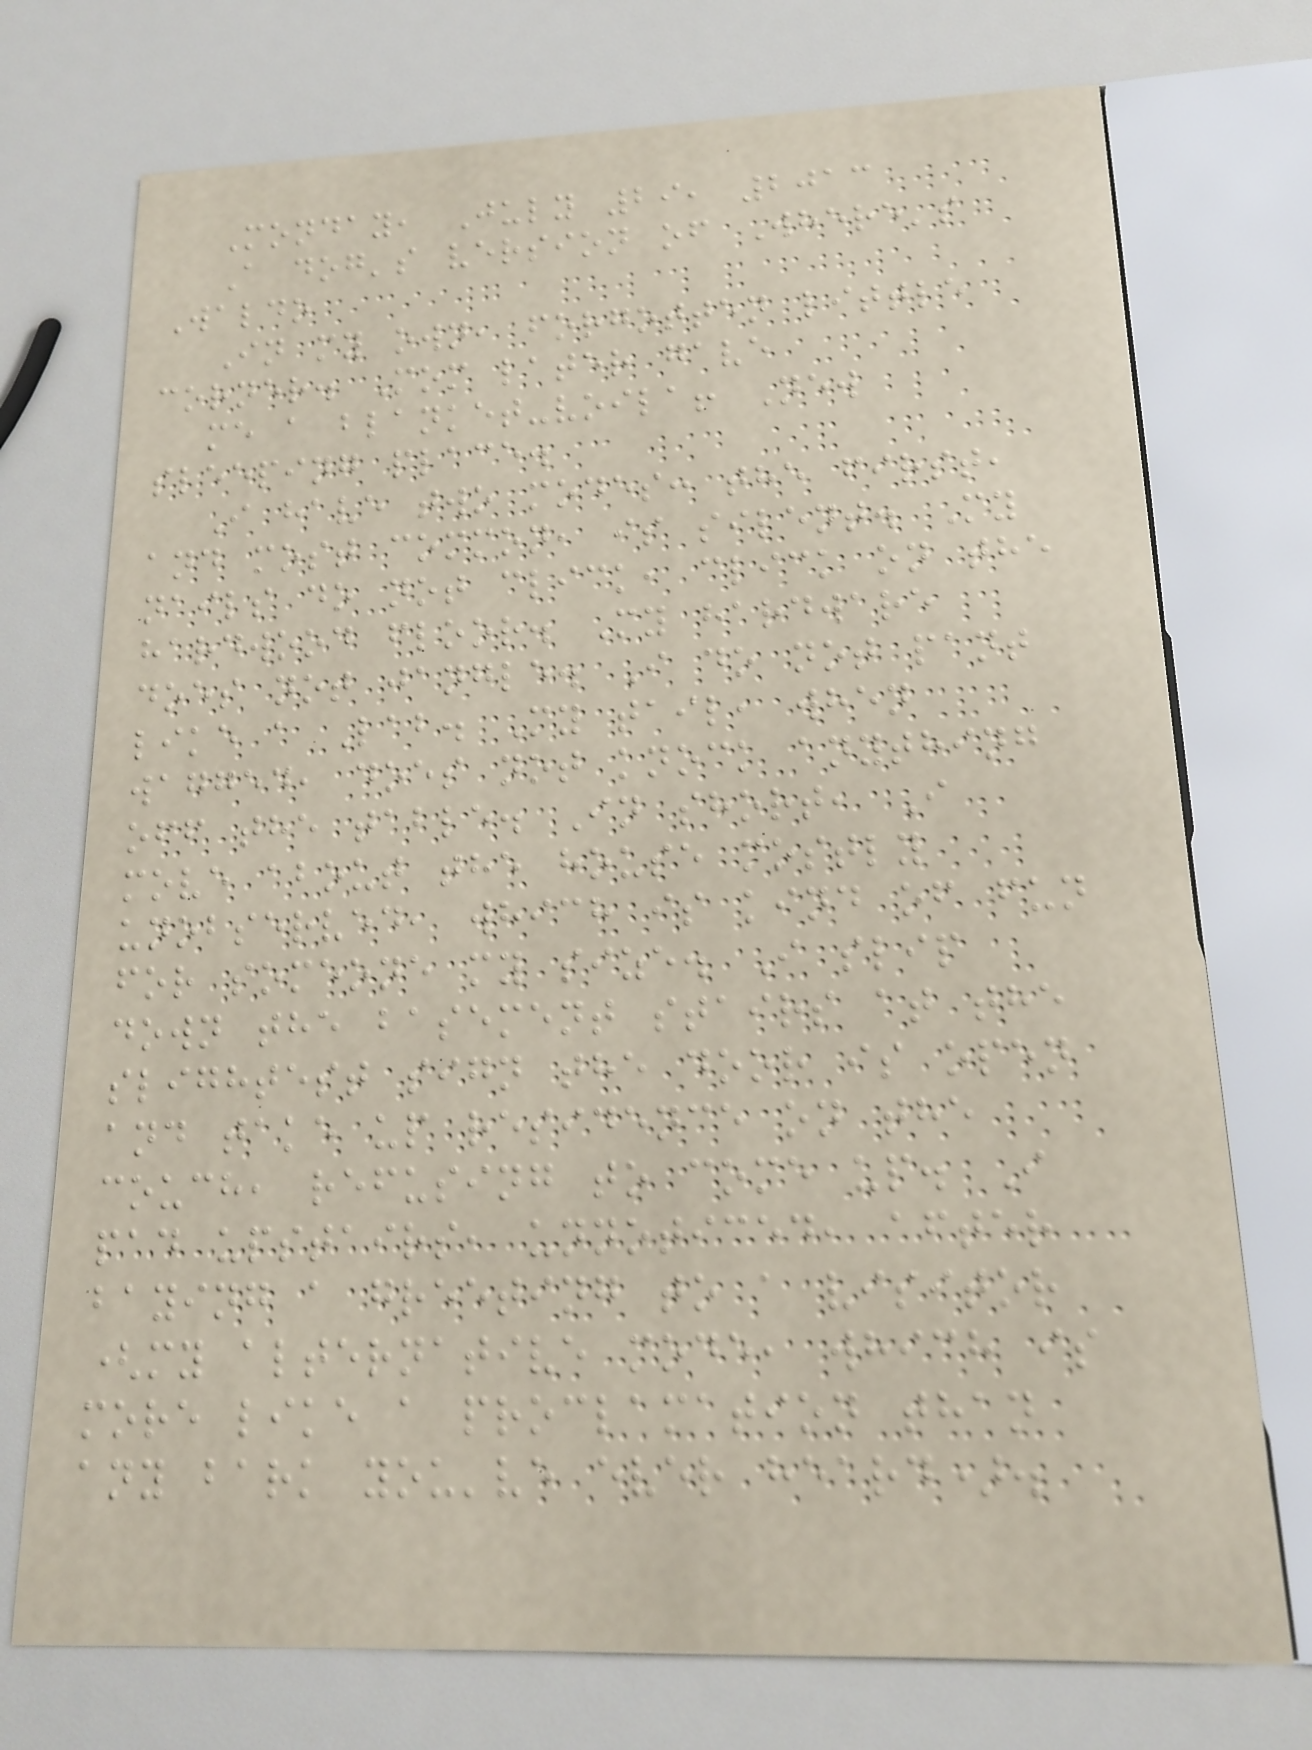Monday, July 29, 2013
A dog's version of Where's
Waldo
In my own, forgotten little
corner. Mom later gave
me a blanket-voila! New
sleeping place.
I have two modes: the first,
and most common, is silent. My
nails do not click, click on the
hardwood floor. My hardware
does not jangle. I do not pant
like a Lab. My tail, when
wagged, does not knock anything
off the table. In short, I
move about the house mostly
unobserved, which is kind of fun
for someone my size. I slip
down the basement stairs at the
slightest sign the door is open
and take up residence on the
couch, refusing to come up. I
pad upstairs, unnoticed, after
baying a greeting to a visitor
(my alternative mode, which is
more like a proclamation than
any bark you've ever heard).
